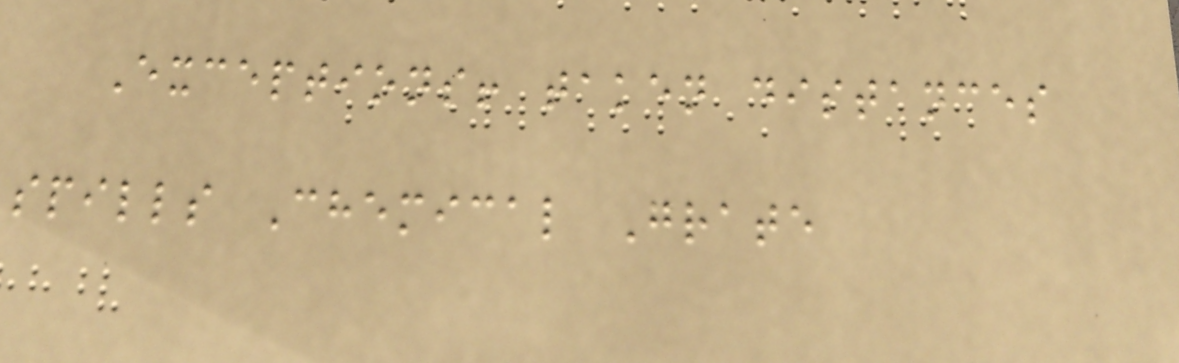Exceptions! taken distances
spills Chemical Grate
